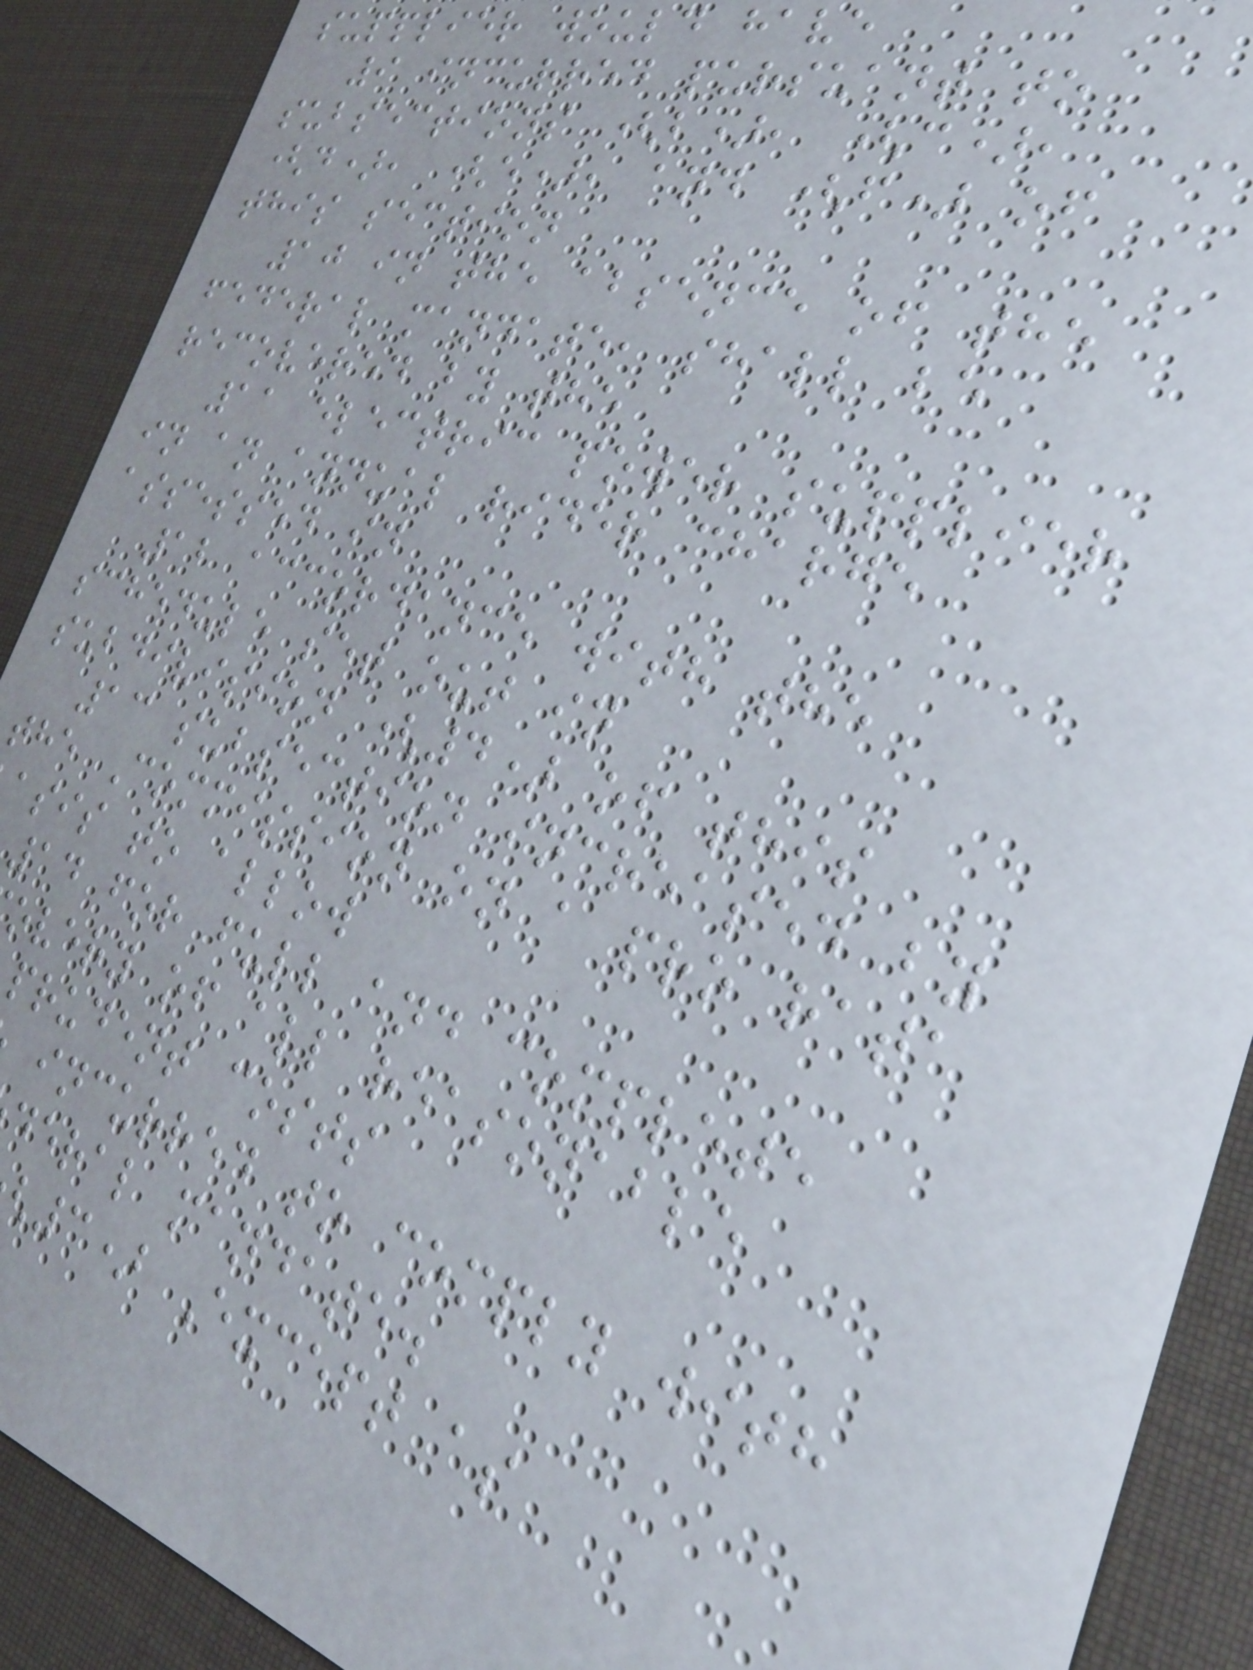supplier would have
9 incurred pursuant to
subsections (b), (c),
(d), (e), and (f) of
this section
10 in the absence of the
federal mandate, shall be
recovered by the
11 electric power supplier
in an annual rider charge
assessed in
12 accordance with the
schedule set out in
subdivision (4) of this
13 subsection increased by
the Commission on a pro rata
asis to allow
14 for full and complete
overy of all reasonable
prudent costs
incurred to comply with
deral mandate.
3) Except as
